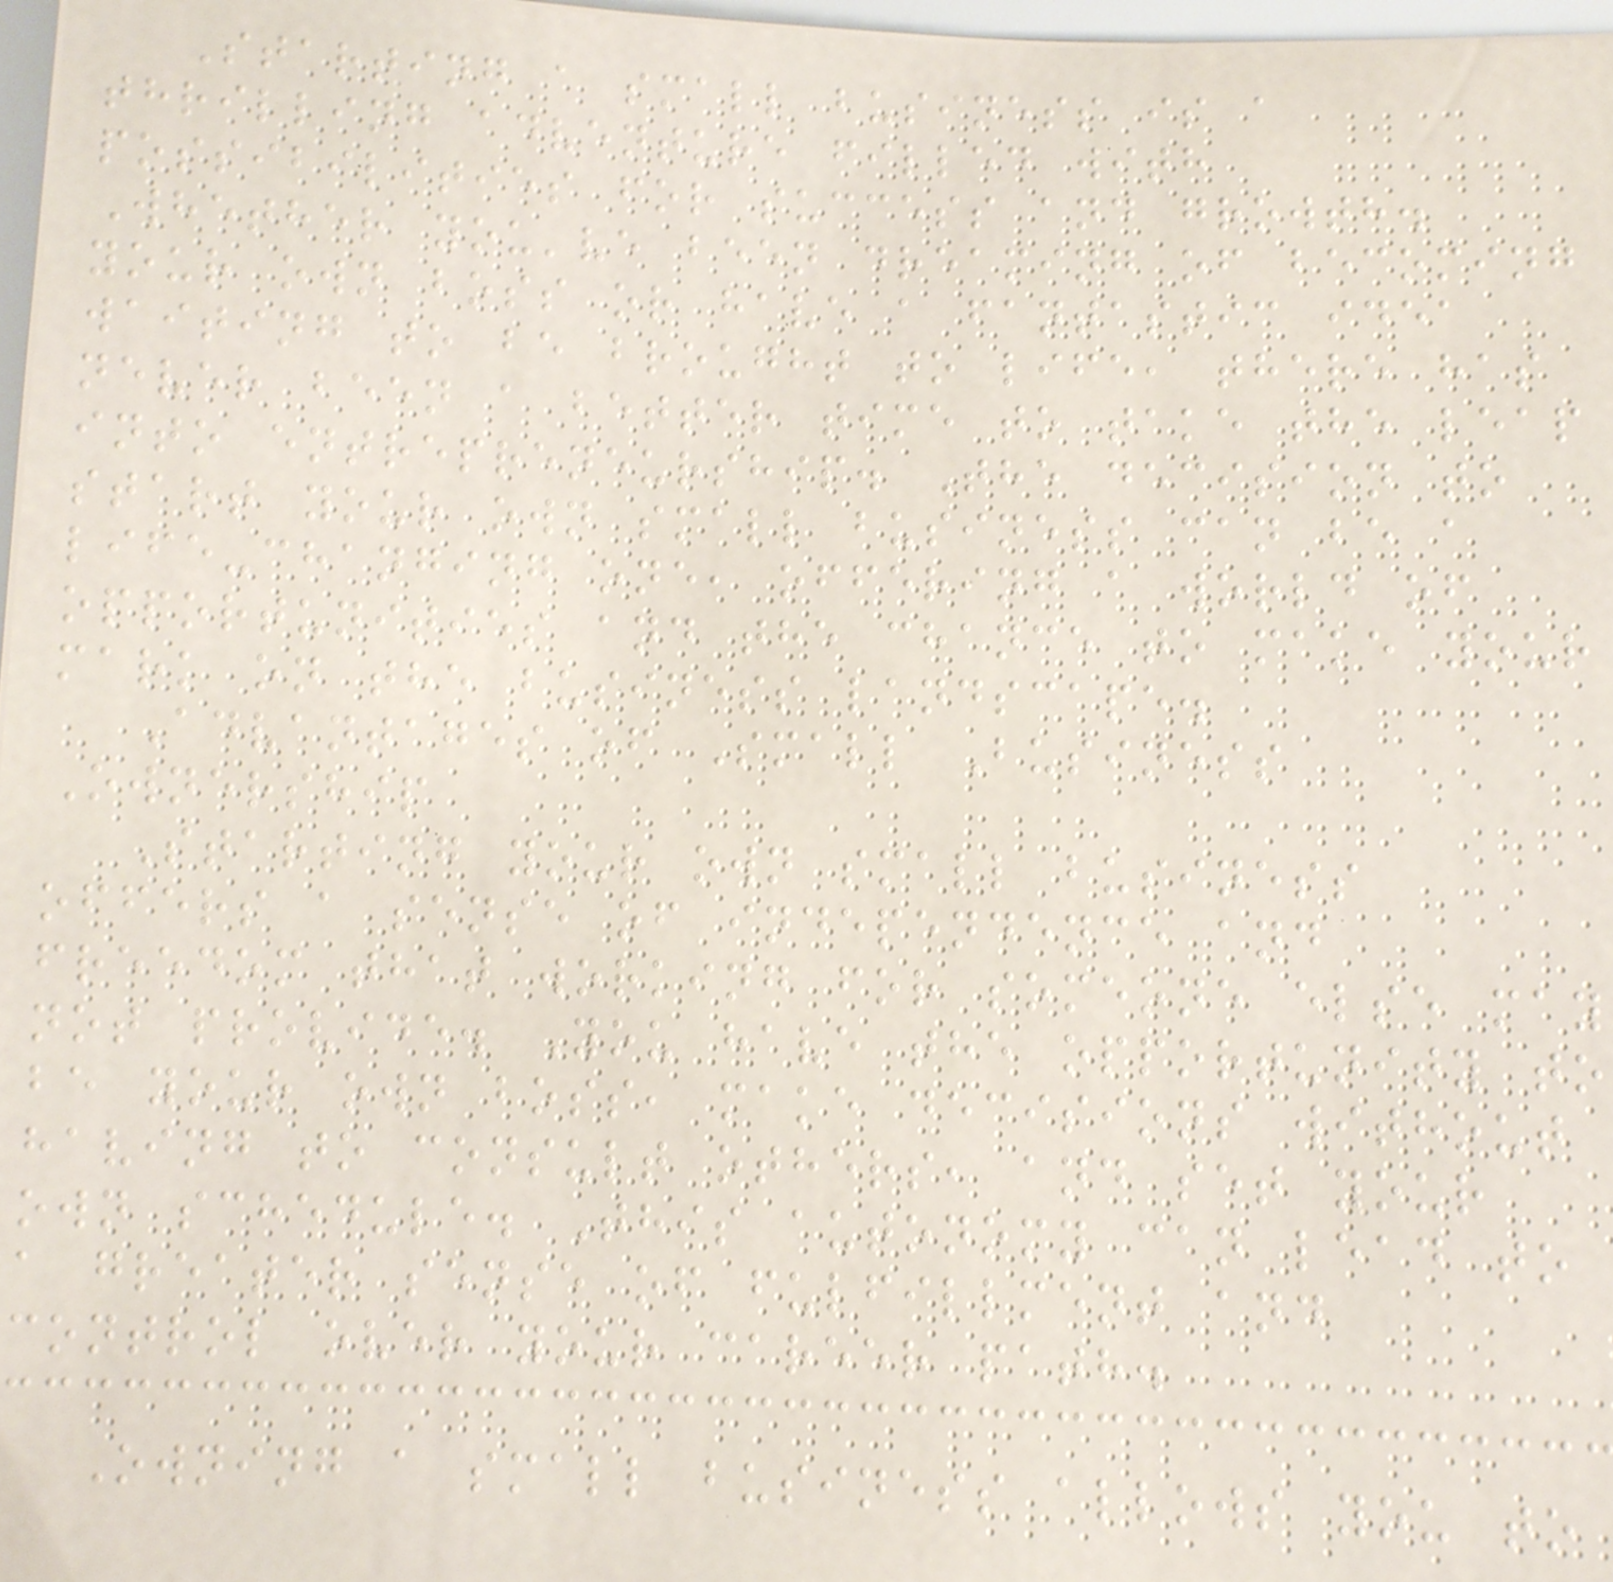Starting a small business is a
thrilling adventure filled with
possibilities for success and growth.
Whether you've been dreaming of becoming
your own boss or have a fantastic idea
waiting to be brought to life, there has
never been a better time to take the leap
into entrepreneurship. The decision to
start your own small business can be a
life-changing one, offering a world of
opportunities and the chance to make your
mark on the business landscape.
Advantages of Small Business
Ownership
Starting your own small business
offers a sense of independence and
freedom that working for someone else may
not provide. You have the opportunity to
be your own boss, make decisions without
having to consult others, and set your
own schedule. This autonomy can lead to
a greater sense of fulfillment and
control over your career path.
Owning a small business allows you to
